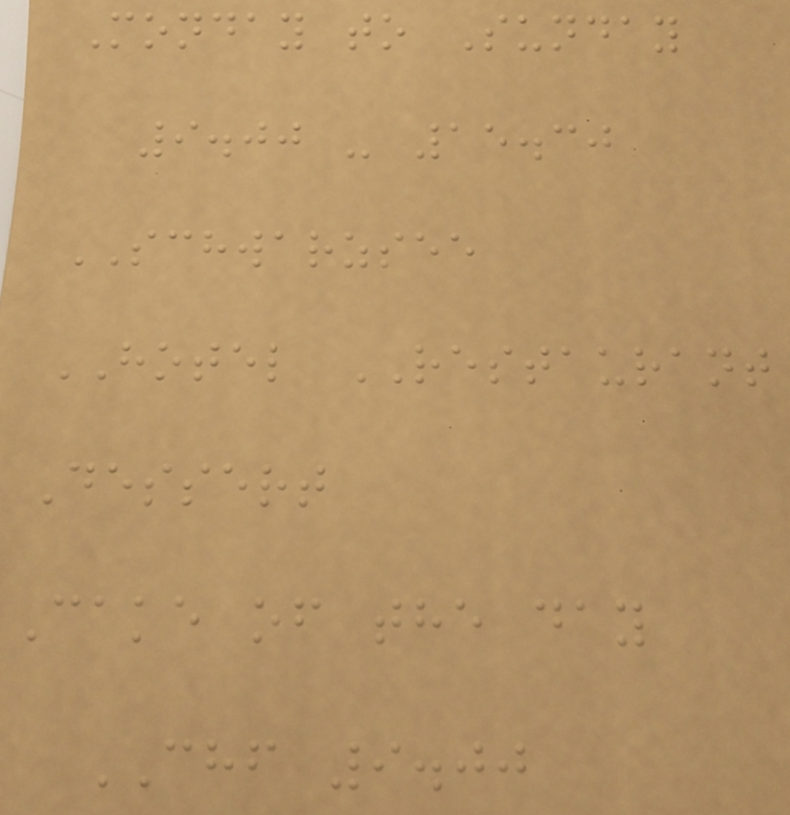Monday to Sunday
9.00 - 15.30
SCHWARZSEE
HOTEL RESTAURANT
Dessert
Cake of the day
CHF 9.00
